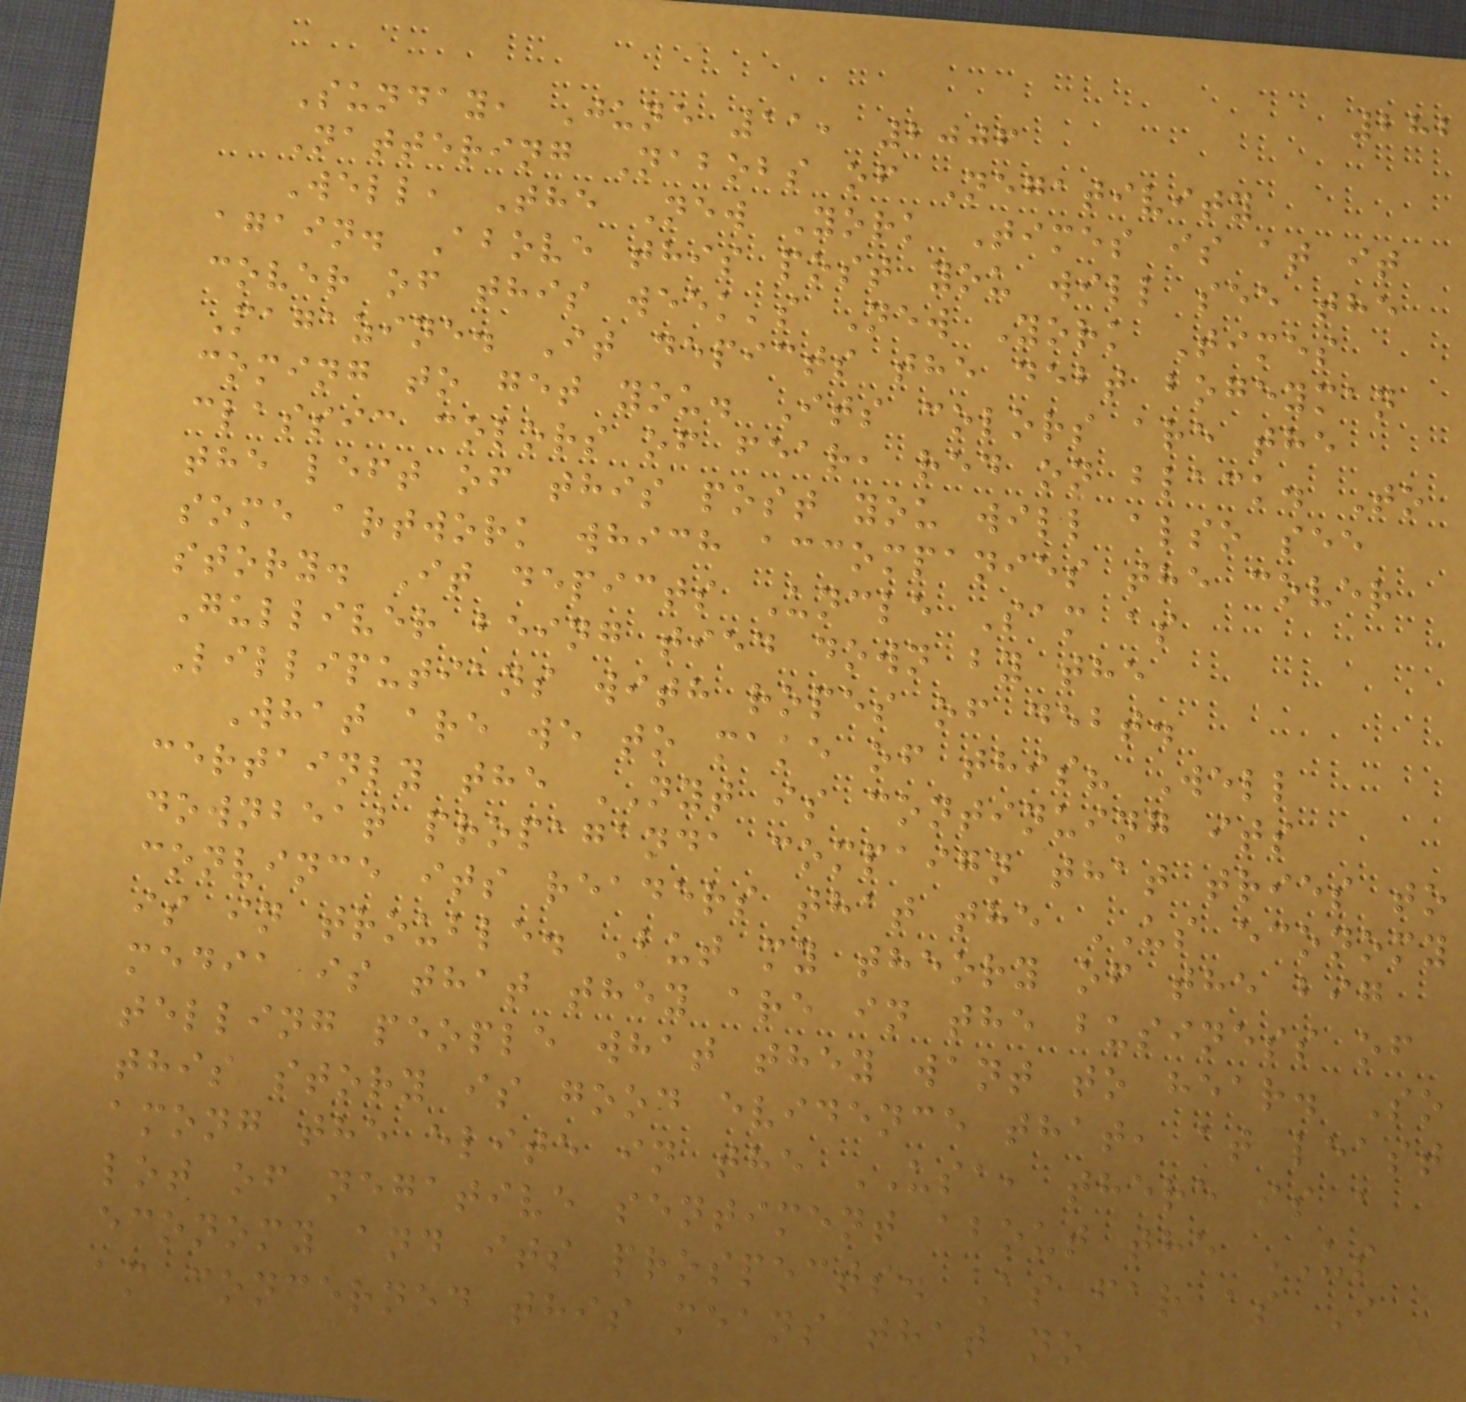282
Sunday, June 11, 2006
Nattering Nabobs of Negativity
Well, The New York Times is at it
again. Above this post you will see the
cover of this week's New York Times
Magazine. It depicts the debt bogeyman
coming to get you. Its colors are the
classic colors of fear, red on black. To
the left of this post you will also see
some artwork which accompanies the cover
story. It depicts Uncle Sam as
Gulliver being tied down by the
Lilliputians with ropes of debt.
What are we to make of this? Well
certainly the NYT is continuing its
downbeat propaganda compaign that tries to
convince its readers that the US economy
is in trouble. But my theory of the big
media is that they are in the business of
telling people what they want to hear. So
this story is good evidence that, at least
among the elite in the USA, there is a
lot of negative sentiment about the US
economy and its prospects. As far as I
am concerned this means that no
